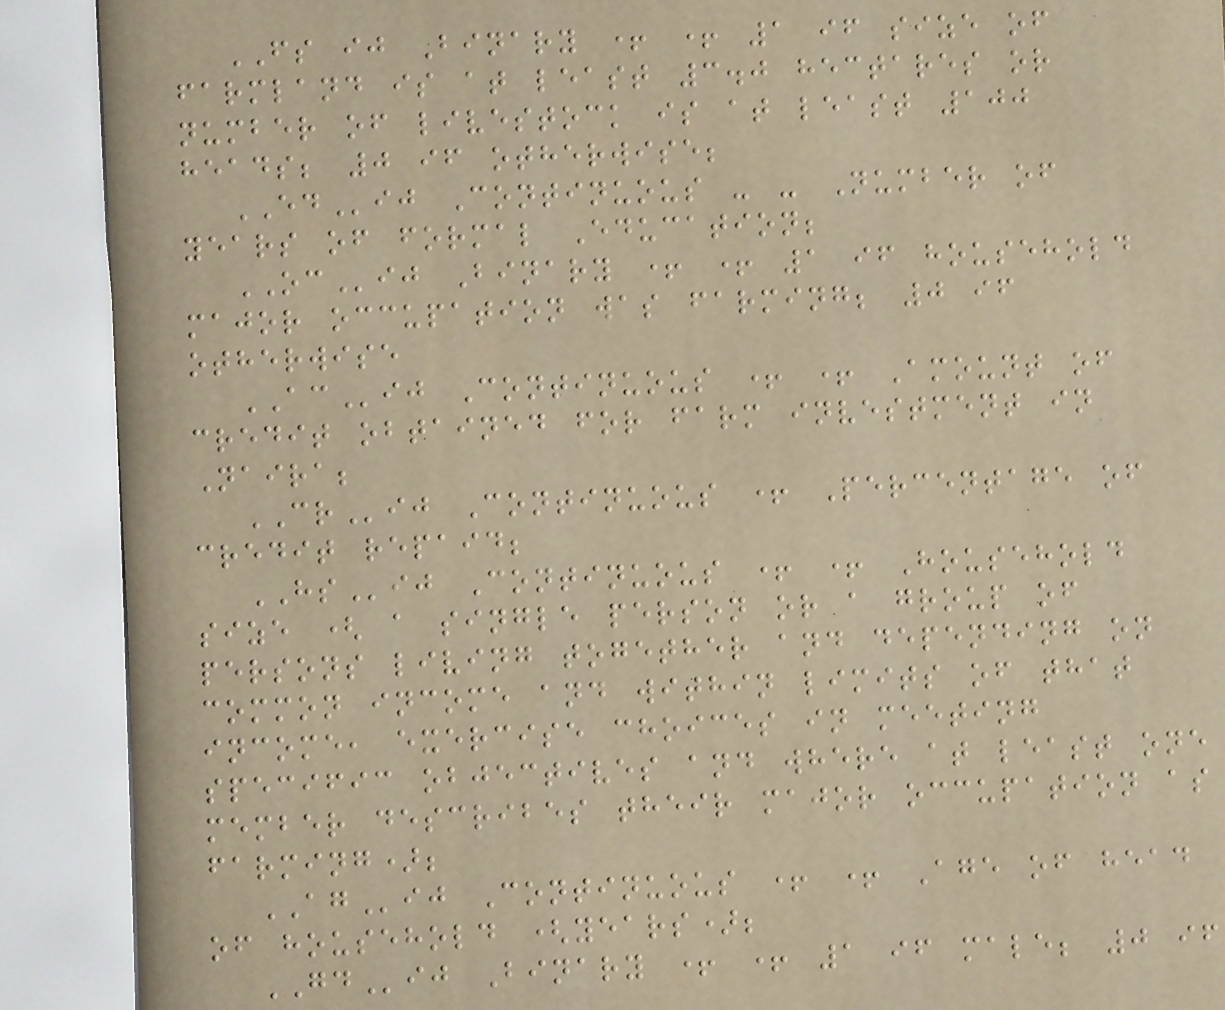FS ij Binary + + 1 if size of
farmland is at least 3.0 hectares or
number of livestock is at least 100
heads; 0 if otherwise;
EDij Continuous - - Number of
years of formal Education;
OCij Binary + + 1 if household
major occupation was farming; 0 if
otherwise
ACij Continuous + + Amount of
credit obtained for farm investment in
Naira;
CRij Continuous + Percentage of
credit repaid;
HSij Continuous + + Household
size ( a single person or a group of
persons living together and depending on
common income and within limits of that
income, exercise choices in meeting
specific objectives and where at least one
member describes their major occupation as
farming);
AGij Continuous + + Age of head
of household (years);
GDij Binary + + 1 if male; 0 if
